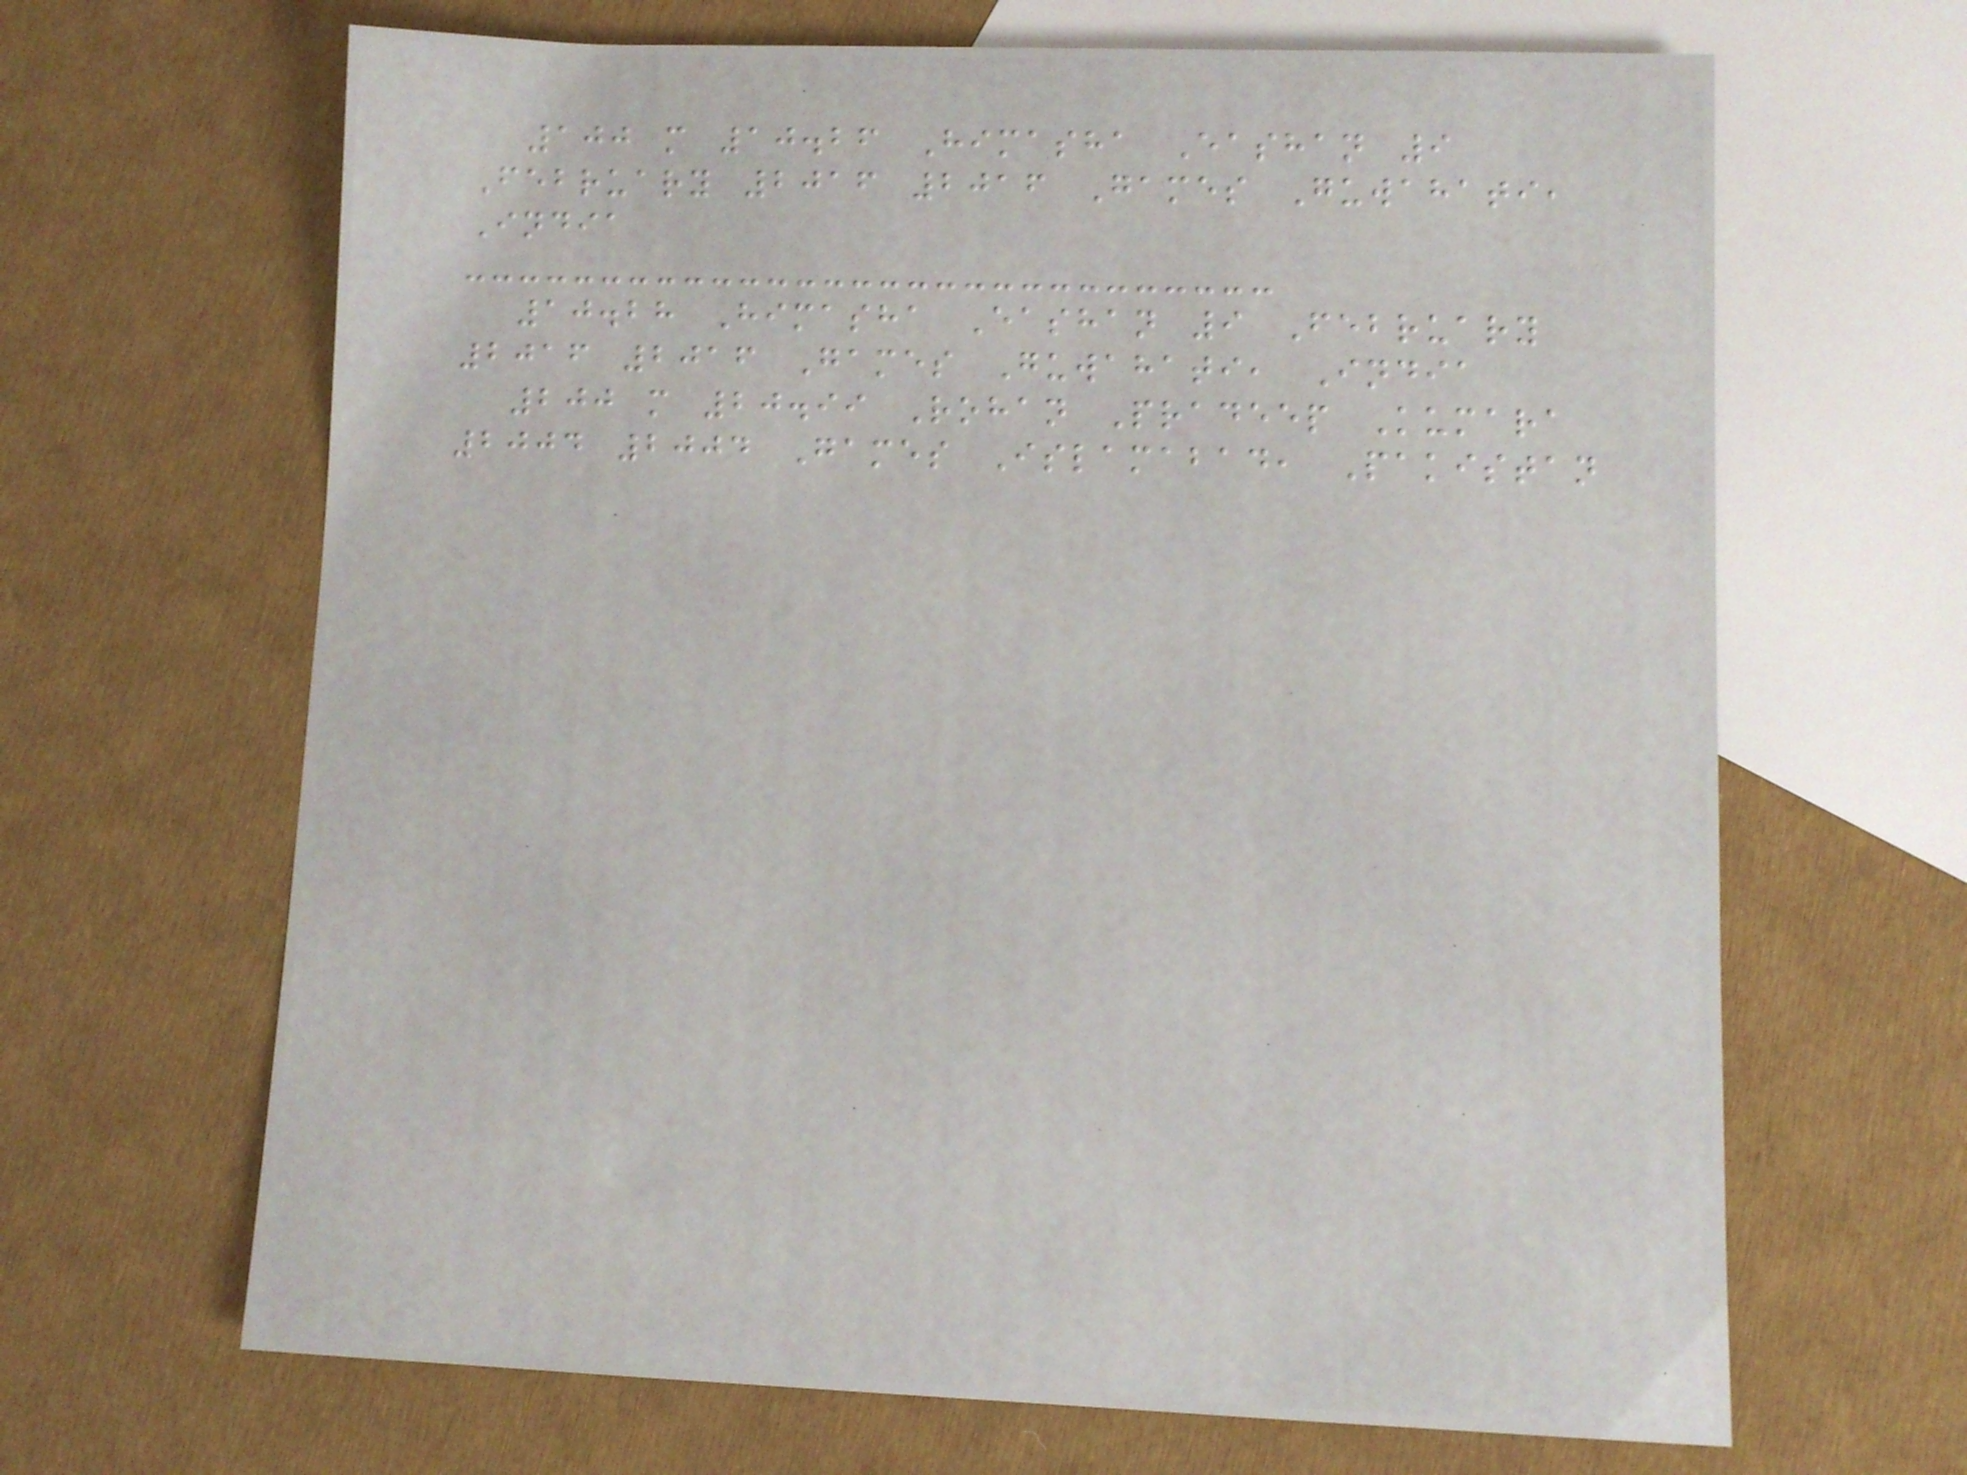100 m 10.26 Himasha Eashan 9
February 2016 2016 Games Guwahati,
India
10.28 Himasha Eashan 9 February
2016 2016 Games Guwahati, India
200 m 20.99 Rohan Pradeep Kumara
2004 2004 Games Islamabad, Pakistan
